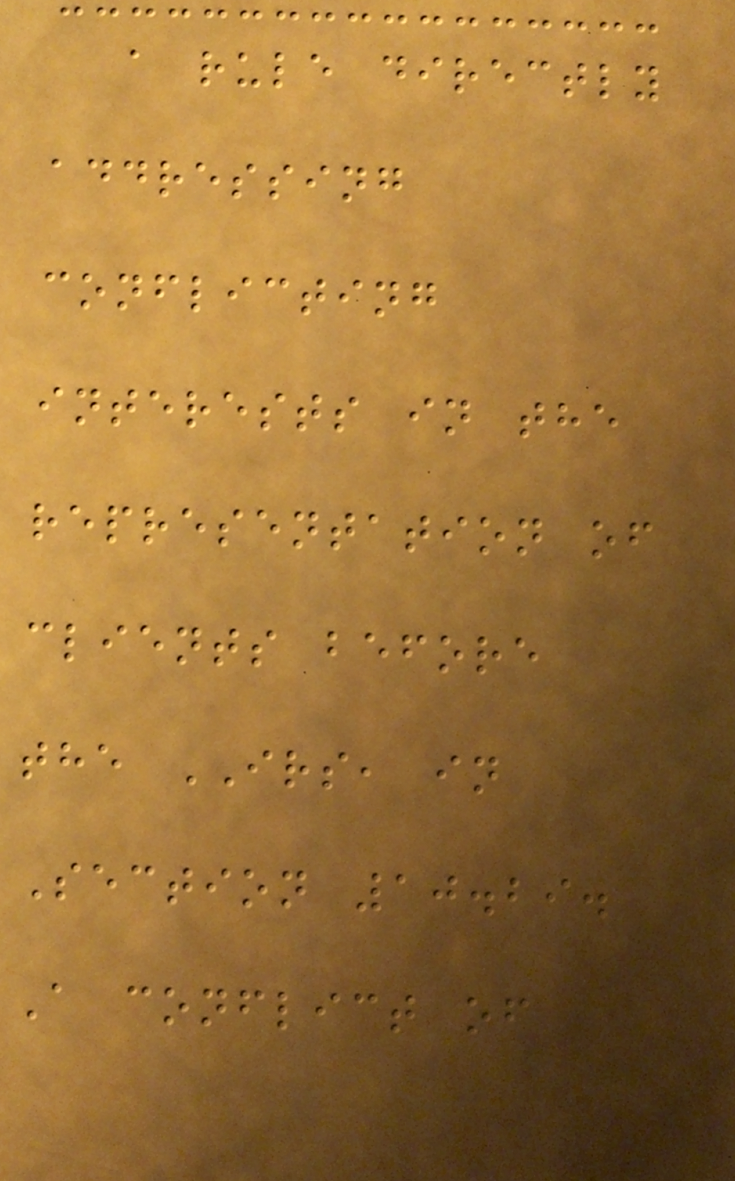a rule directly
addressing
conflicting
interests in the
representation of
clients before
the IRS, in
Section 10.29.
A conflict of
